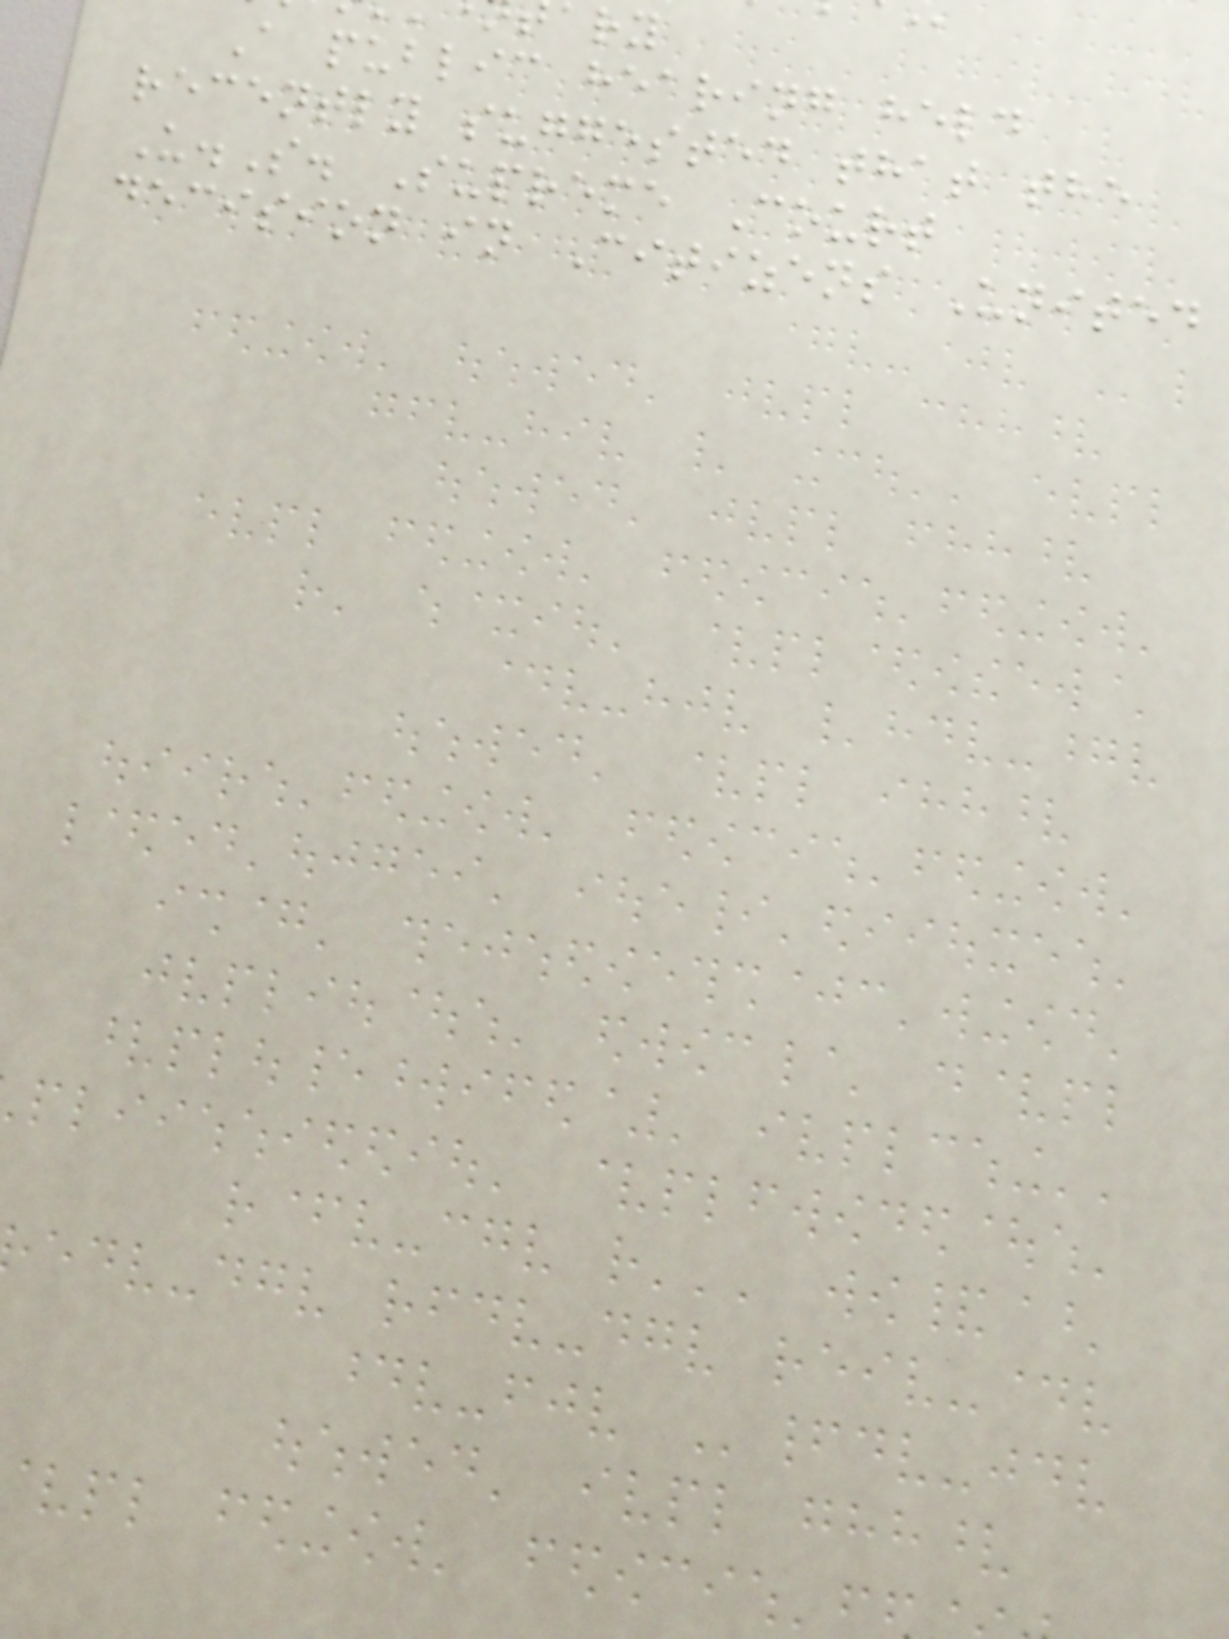A public hearing held
recently suggested that the
U.S. Supreme Court
decision in Citizens United
